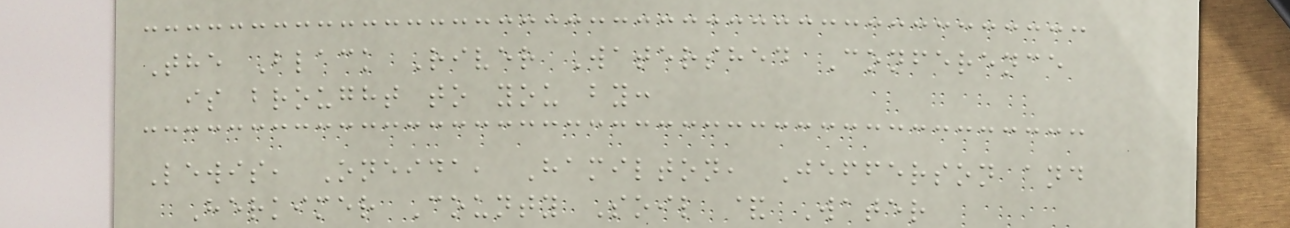The Black River Watershed Conference
is brought to you by:
Lewis, Oneida, Hamilton, Jefferson and
Herkimer County Soil & Water
